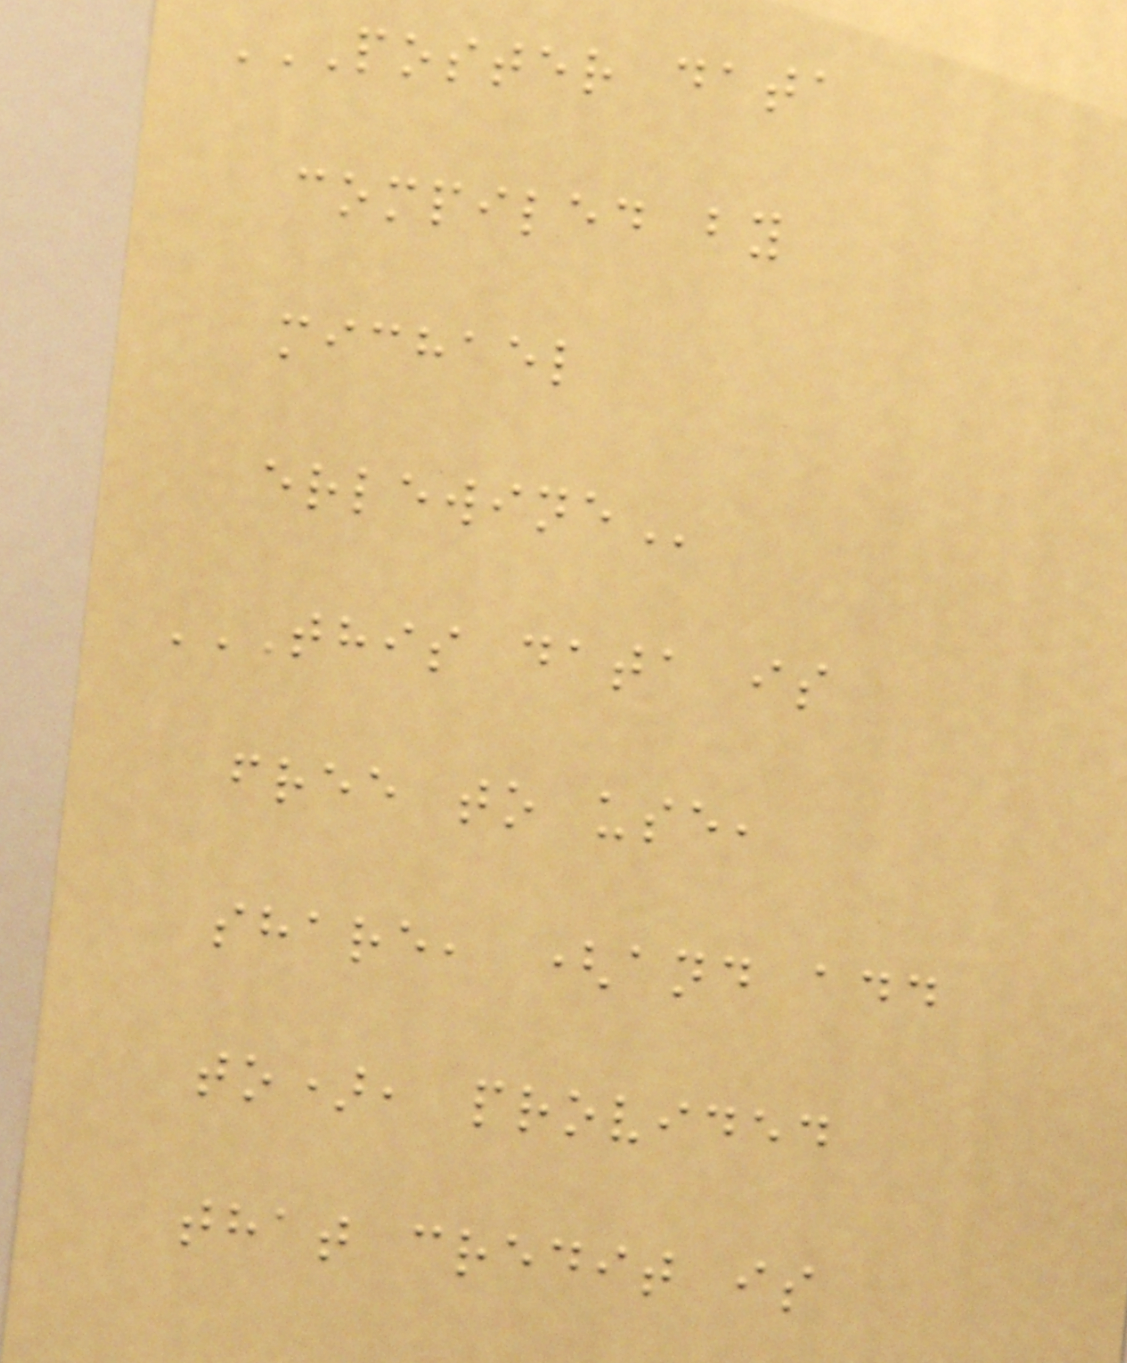POSTER DATA
COMPILED BY
MICHAEL
ERLEWINE
THIS DATA IS
FREE TO USE,
SHARE, (AND ADD
TO), PROVIDED
THAT CREDIT IS
